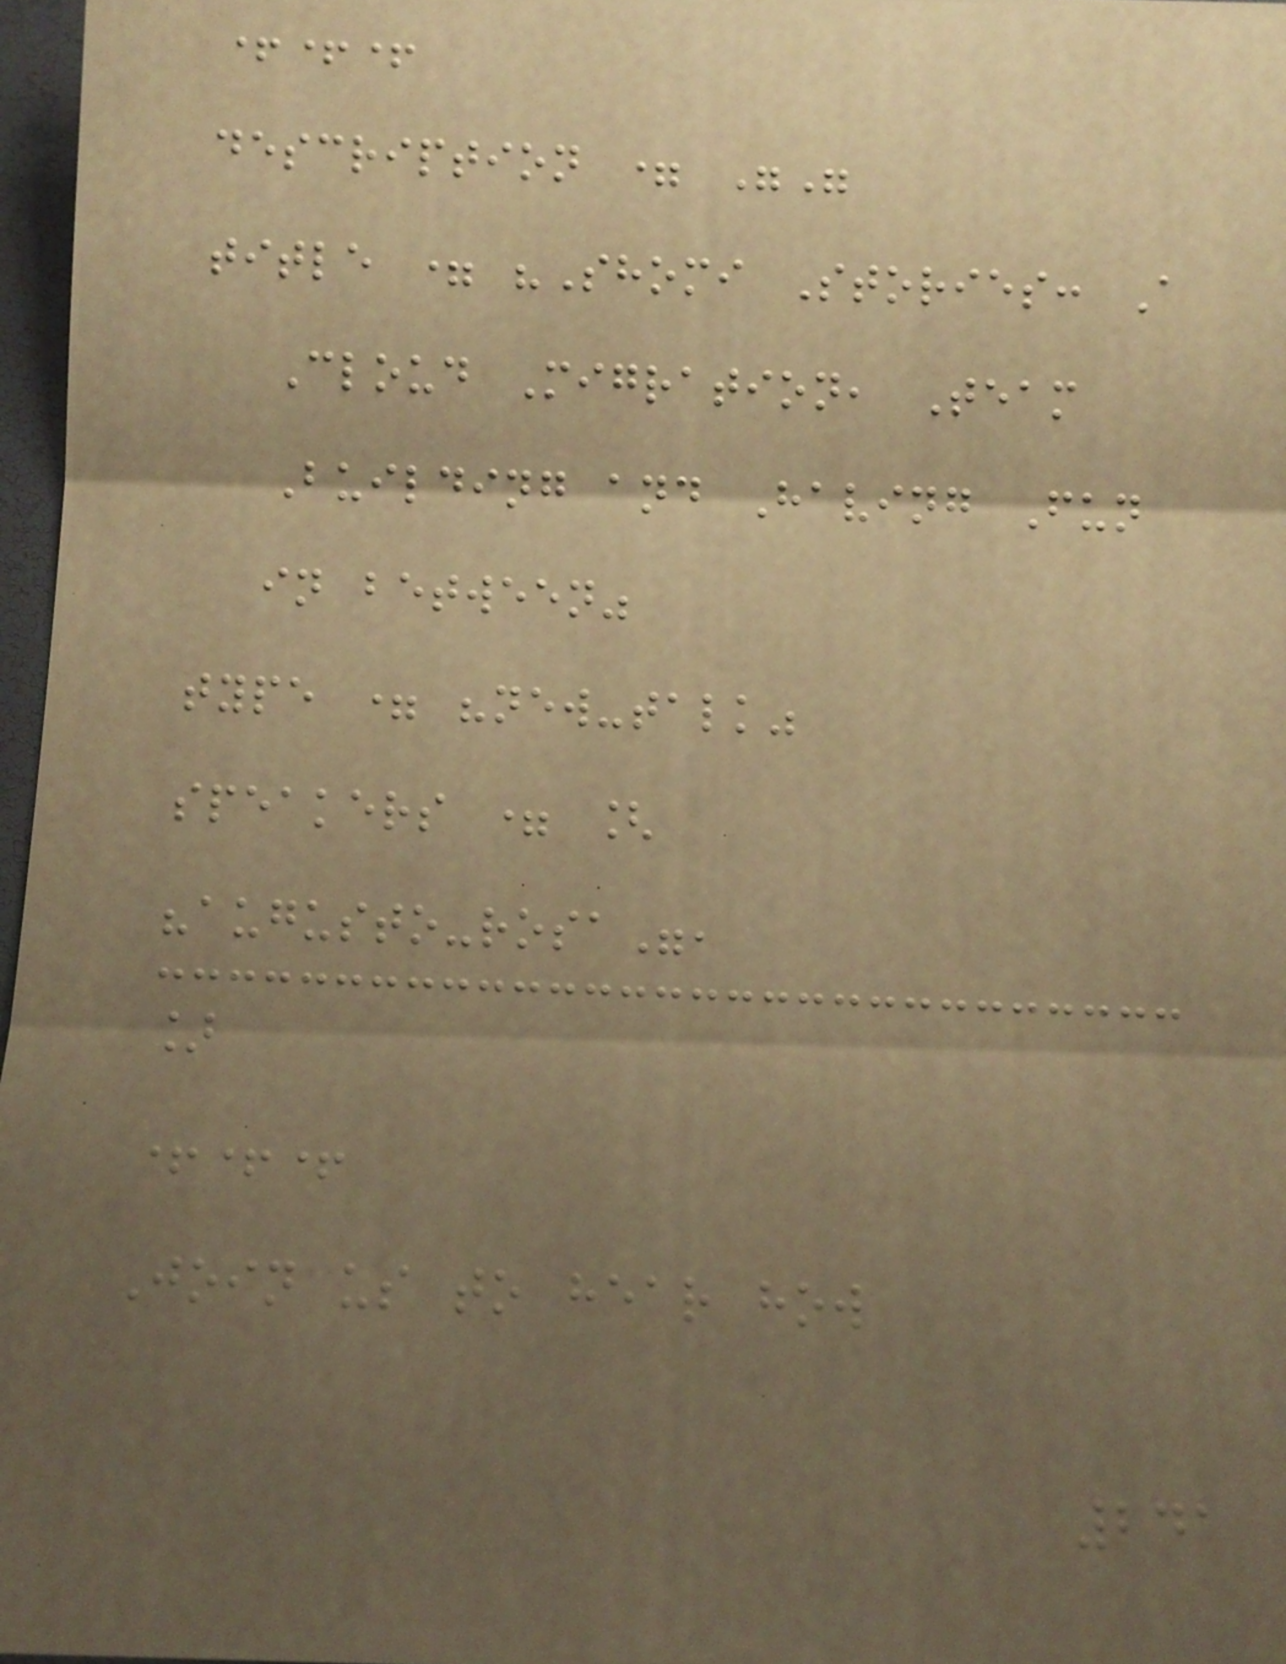+++
description = ""
title = "Shomi Stories: A
Cloud Migration, Team
Building and Having Fun
in between"
type = "new-talk"
speakers = [
"augusto-rosa",
]
+++
Join us to hear how
241
